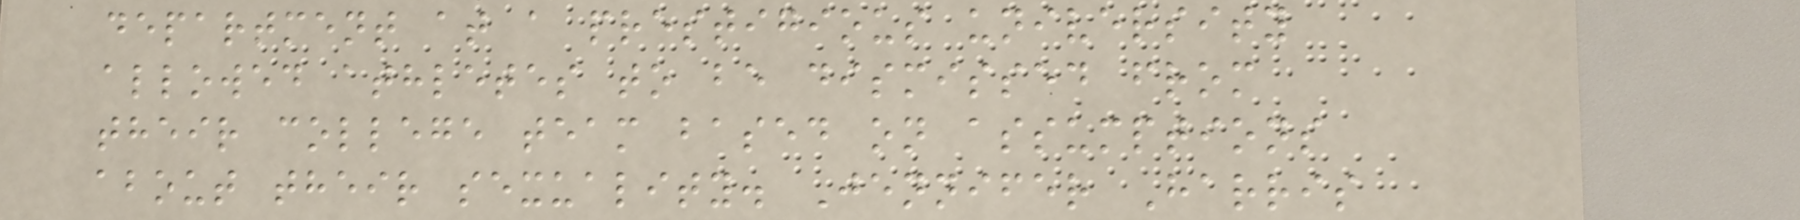department at a prestigious university
allowed athletes to be dismissed from
their college team based on assumptions
about their sexuality. Jennifer Harris
